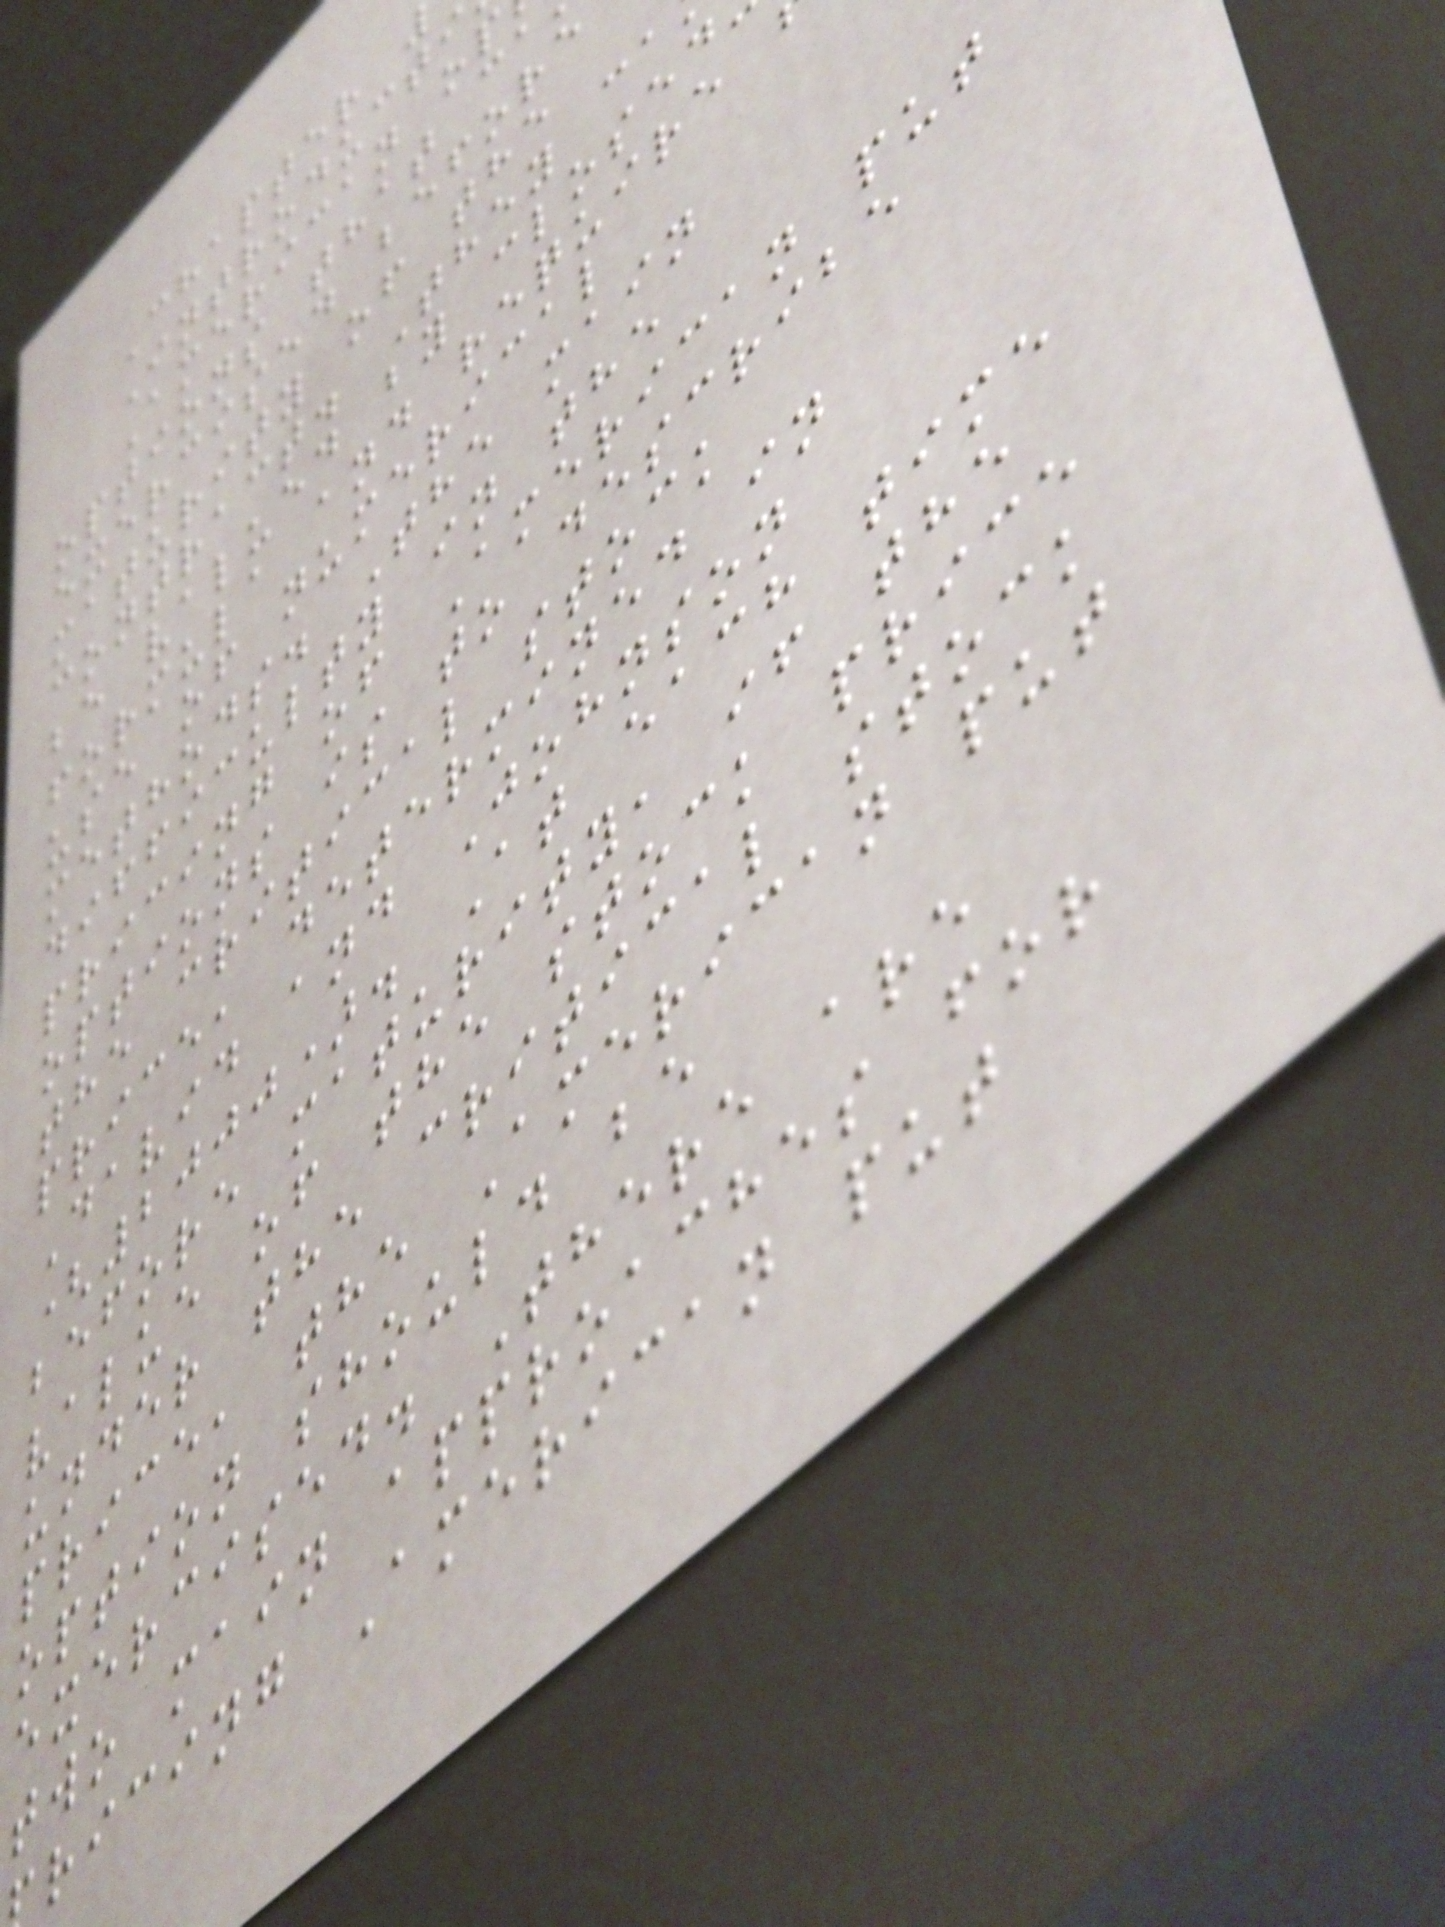Chapter
Introducti
American op
options that ca
exercised before
maturity of the
contract. They ca
be valued by closed
formula and require
use of numerical
methods. The main
difficulty in the
pricing of American put
options is to describe
the critical stock
price, determined in
David and Johnson
(2000). At each time
before maturity, if the
value of the stock price
under the critical stock
price, the American put
option should be
exercised. There are
two main approaches for
ricing American put
